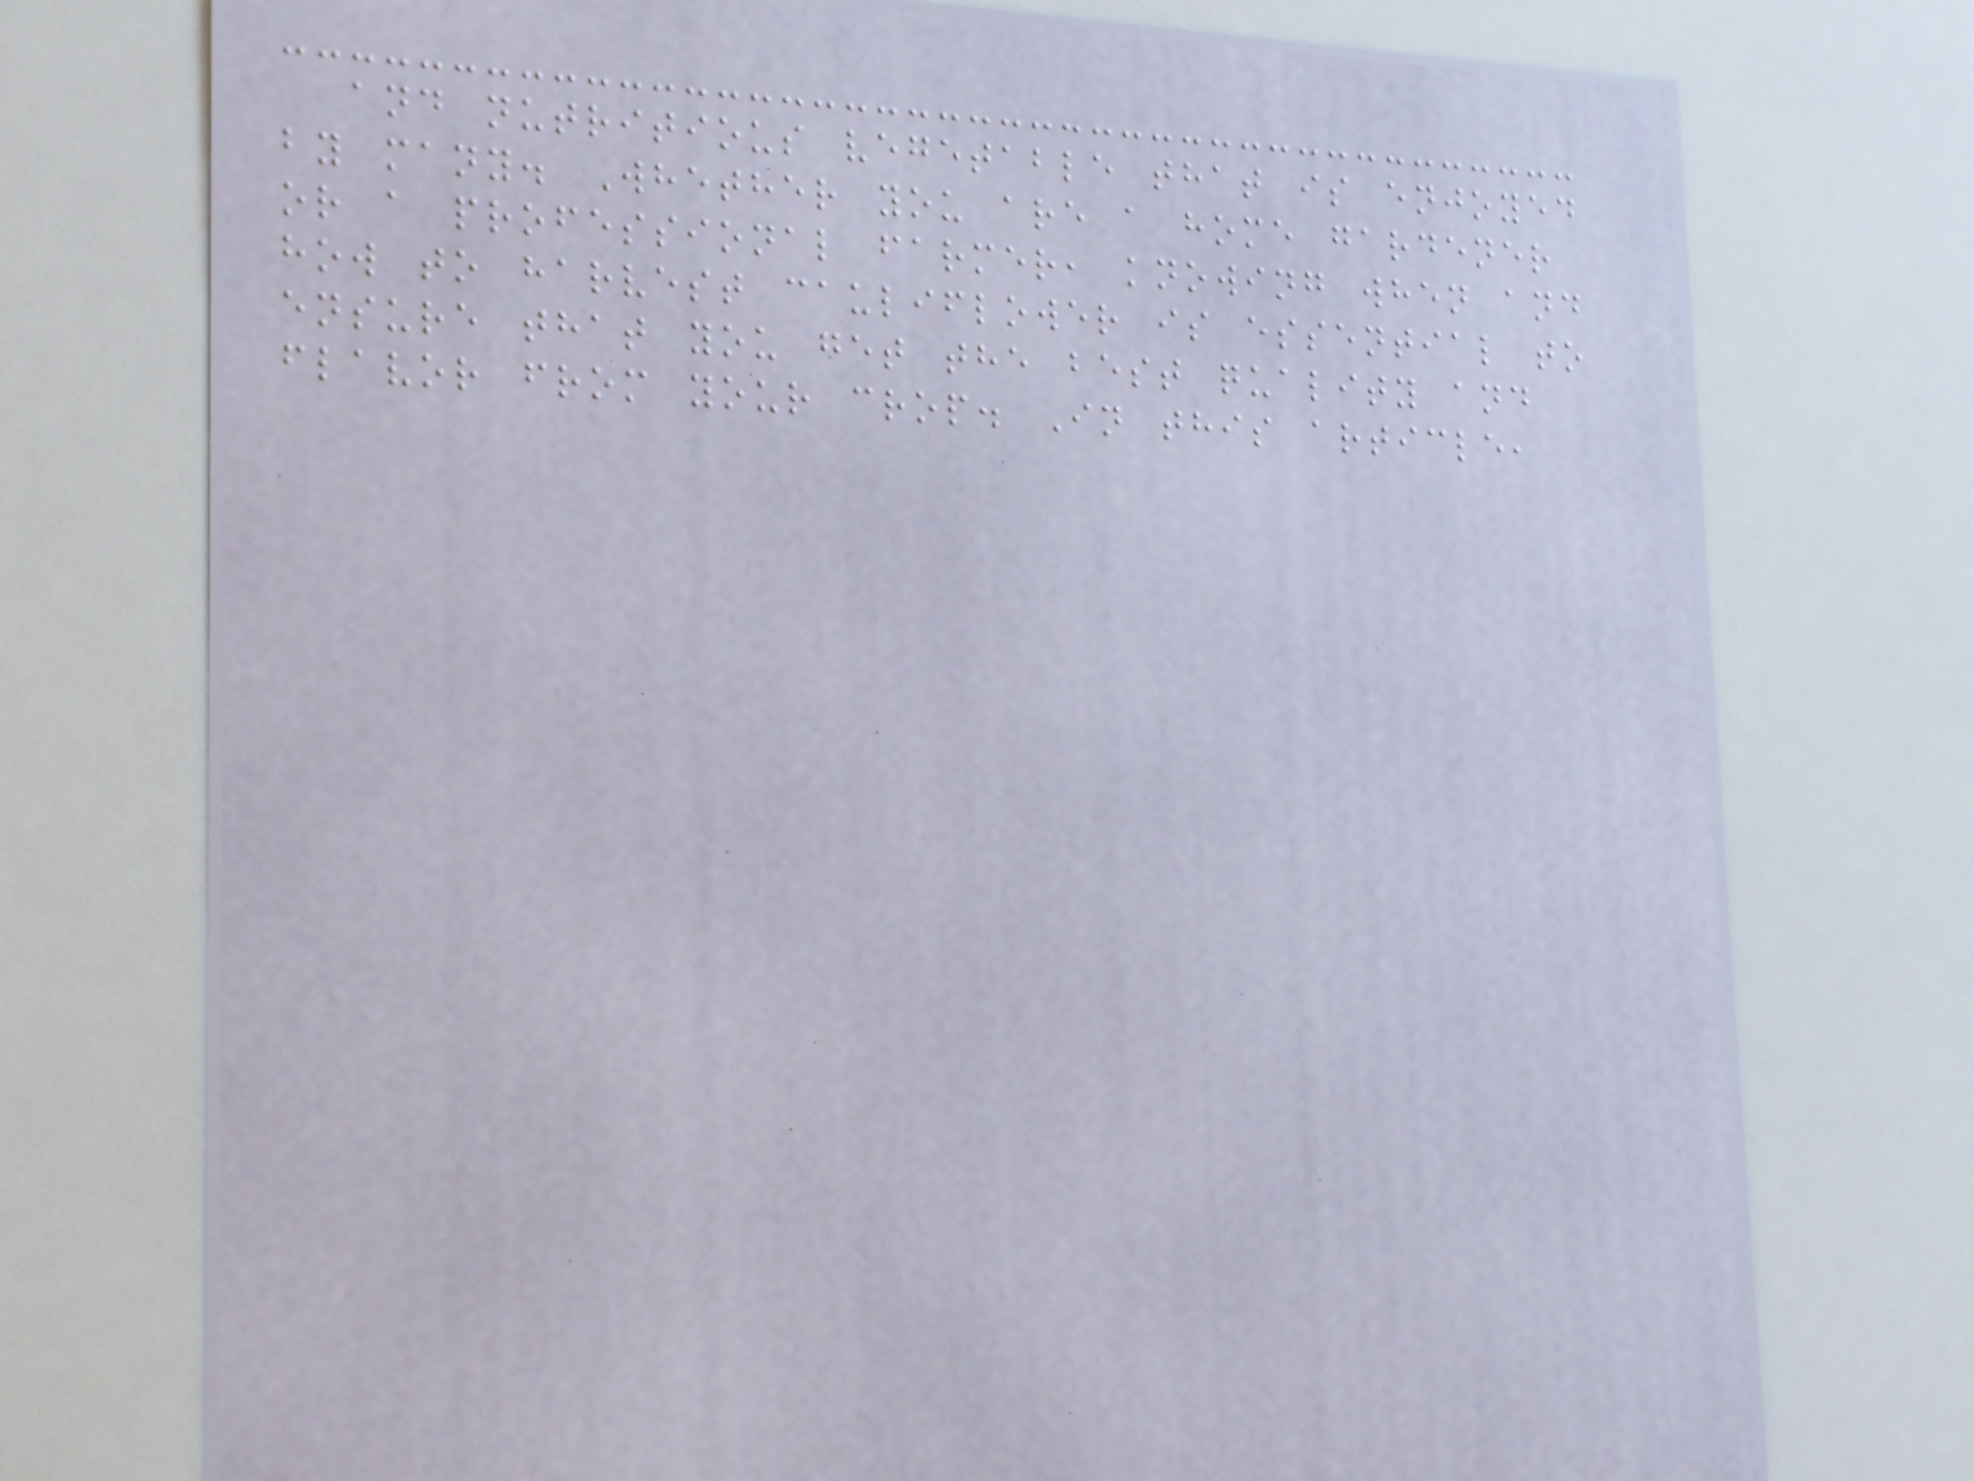and nutritious vegetable that is enjoyed
by many. Whether you are a home gardener
or a professional farmer, knowing when and
how to harvest cauliflower is essential to
ensure that you get the best quality and
flavor from your crop. In this article,
